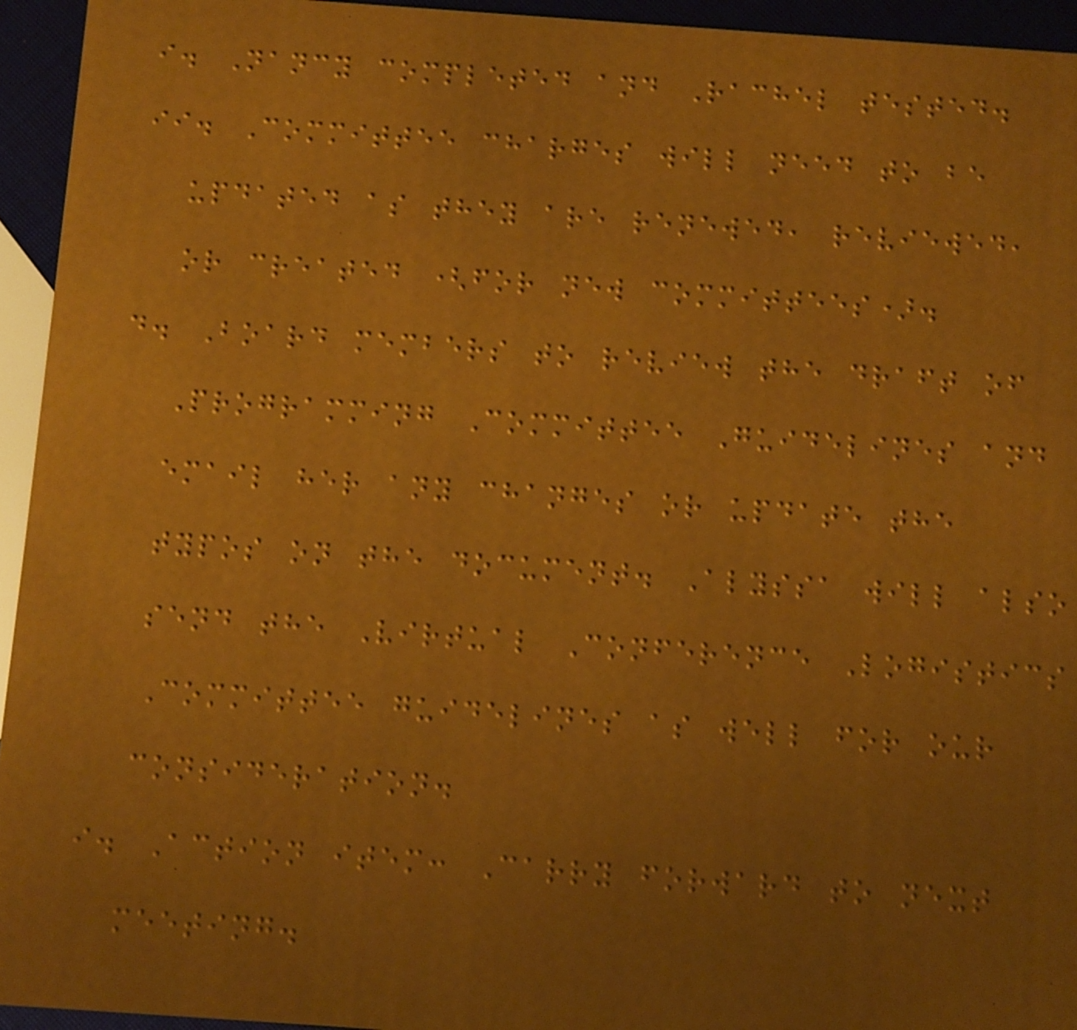i. Nancy completed and Rachel tested.
ii. Committee charges will need to be
updated as they are renewed, reviewed,
or created (for new committees).
d. Board members to review the draft of
Programming Committee Guidelines and
email her any changes or update the
typos on the document. Alyssa will also
send the Virtual Conference Logistics
Committee guidelines as well for our
consideration.
i. Action item: Carry forward to next
meeting.
